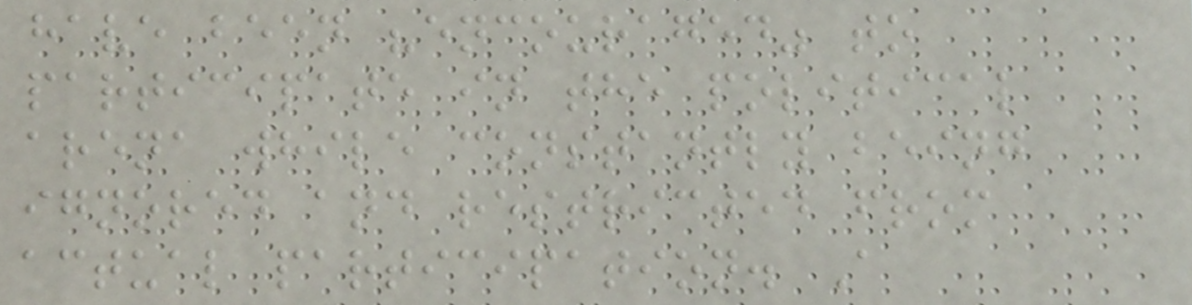have been "encouraged" to
participate in the political
arena while constantly being
ignored and restricted from
actual participation. A
